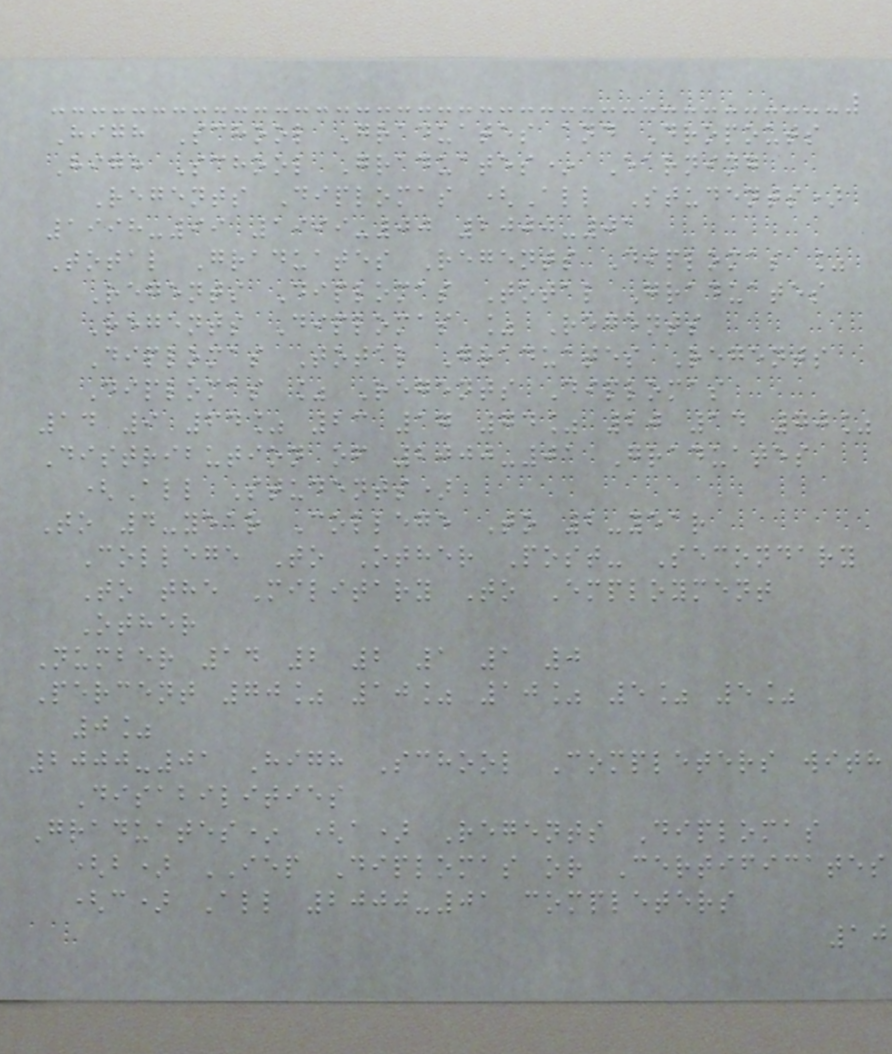High School Graduates and Dropouts
High School Graduates* Earning
Regents Diplomas (All Students)
1998-99 1999-00 2000-01
Total Graduates Regents Diplomas %
Regents Diplomas Total Graduates
Regents Diplomas % Regents
Diplomas Total Graduates Regents
Diplomas % Regents Diplomas
14 9 64% 23 17 74% 20 14 70%
Distribution of 2000-01 Graduates
(All Students)
To 4-year College To 2-year
College To Other Post- Secondary
To the Military To Employment
Other
Number 14 2 2 1 1 0
Percent 70% 10% 10% 5% 5%
0%
2000-01 High School Completers with
Disabilities
Graduates* (a) Regents Diplomas
(b) IEP Diplomas or Certificates
(c) All 2000-01 completers
10
